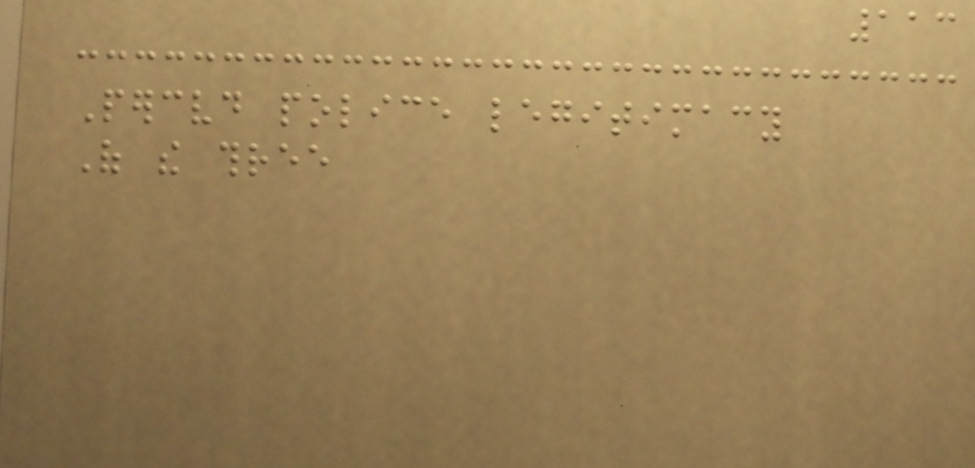113
Perceived police legitimacy
Of the three
